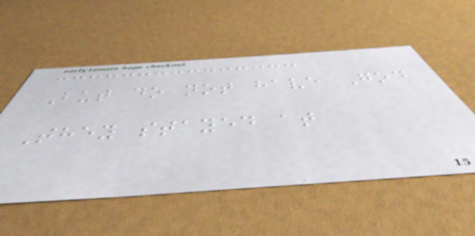But do not have God
They stayed at
